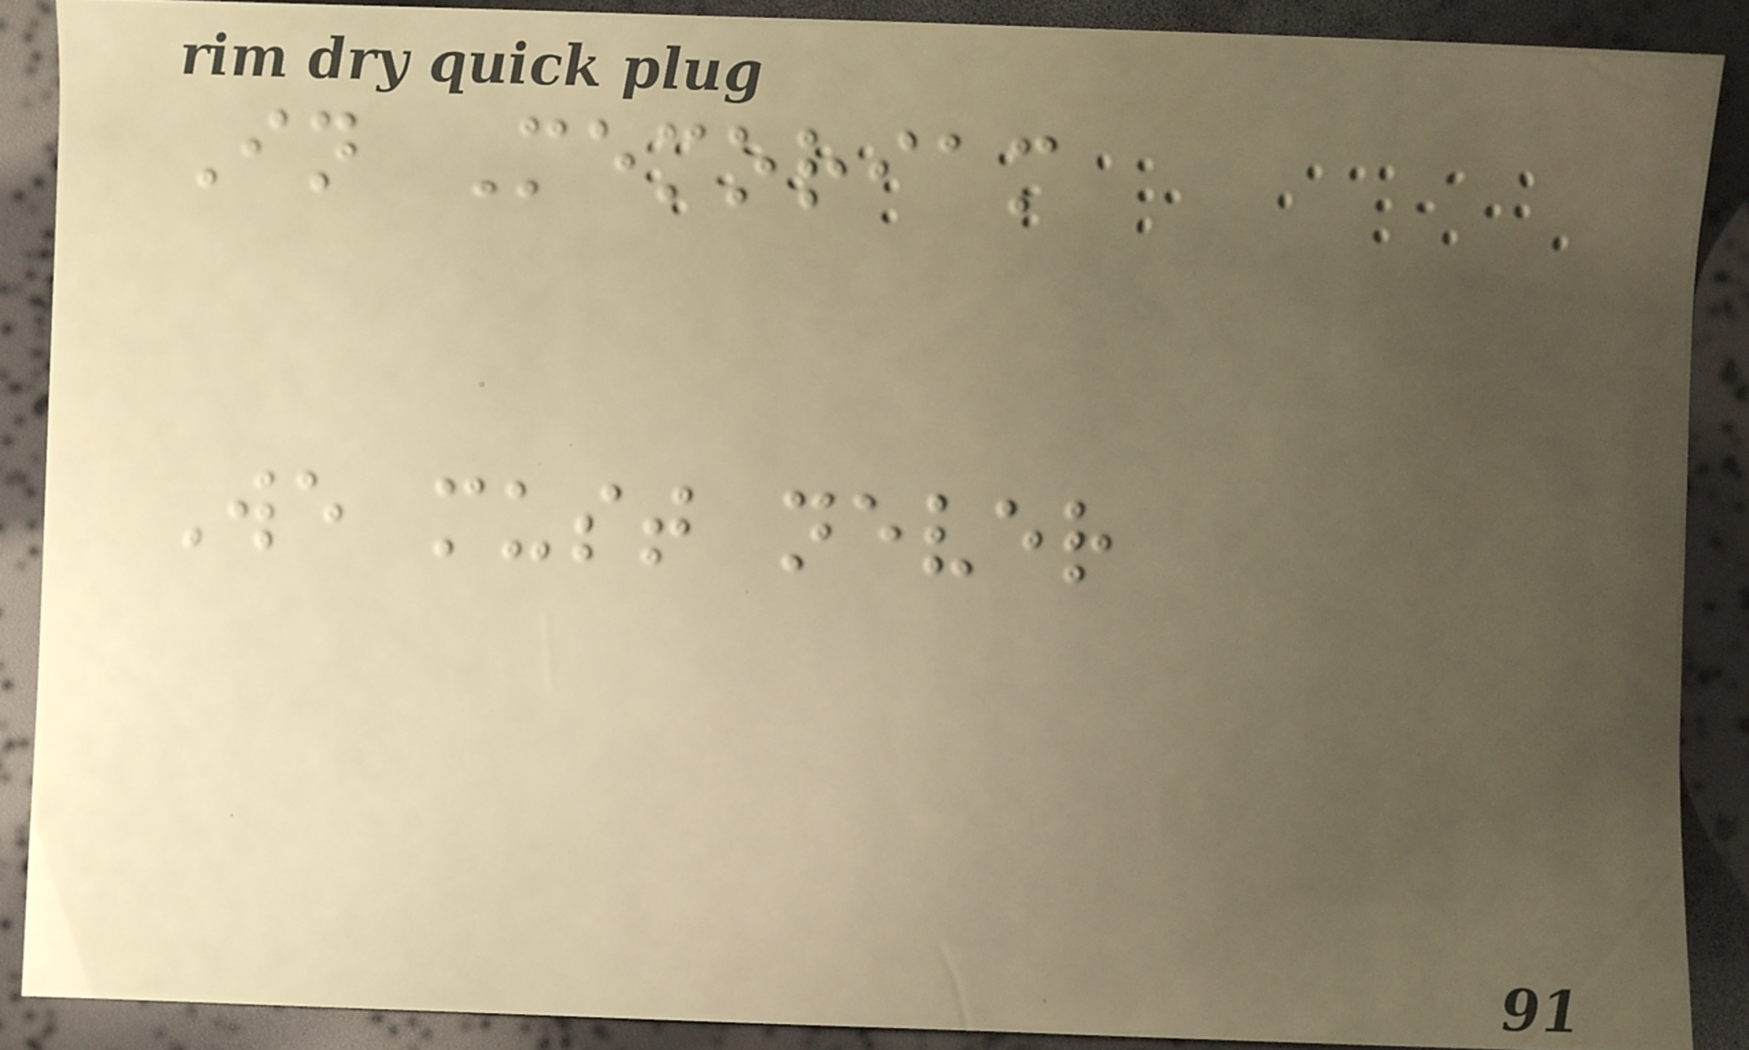In Memoriam
We must never
